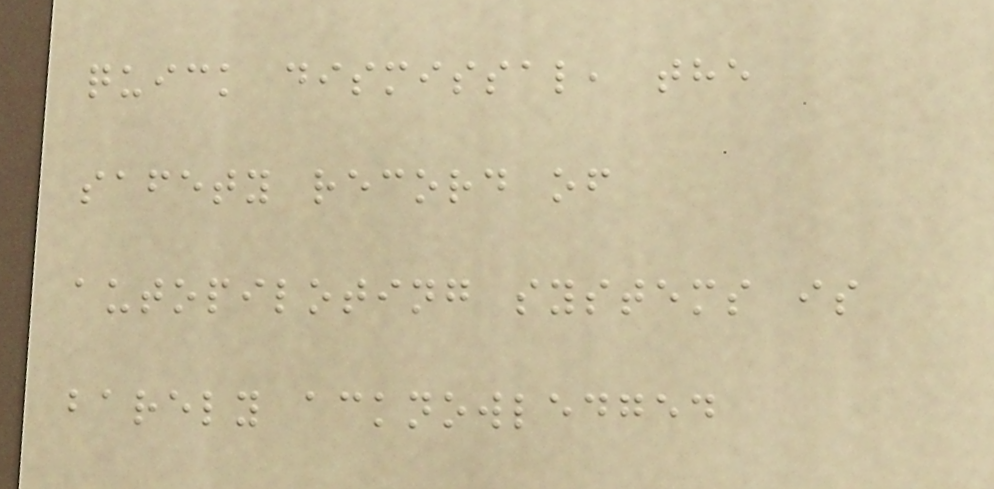quick dismissal, the
safety record of
autopiloting systems is
barely acknowledged
